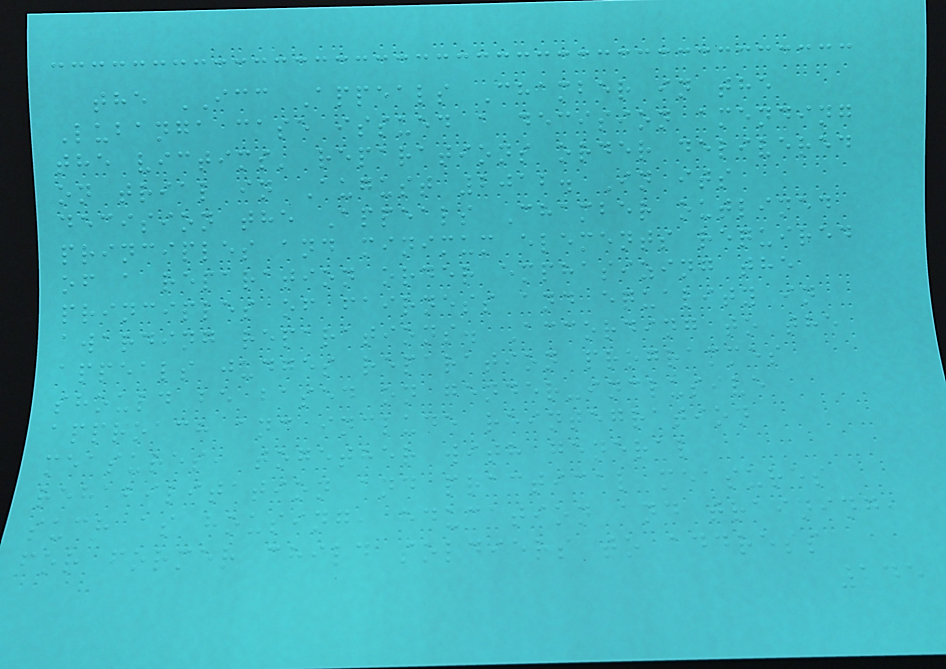the ICC Appeals Chamber in the
Lubanga case issued a decision amending
the victims' reparations order delivered
on trial in August 2012. In its
decision the Appeals Chamber outlined
principles and minimum elements required
of a reparation order emphasizing the
principles of fairness and equality in
awarding reparations. According to the
appeals judges reparation programmes
should be based on gender-inclusive
approach and include reintegration
measures, together with general
rehabilitation and practical measures
such as housing, education and training,
for former child soldiers to address
245
